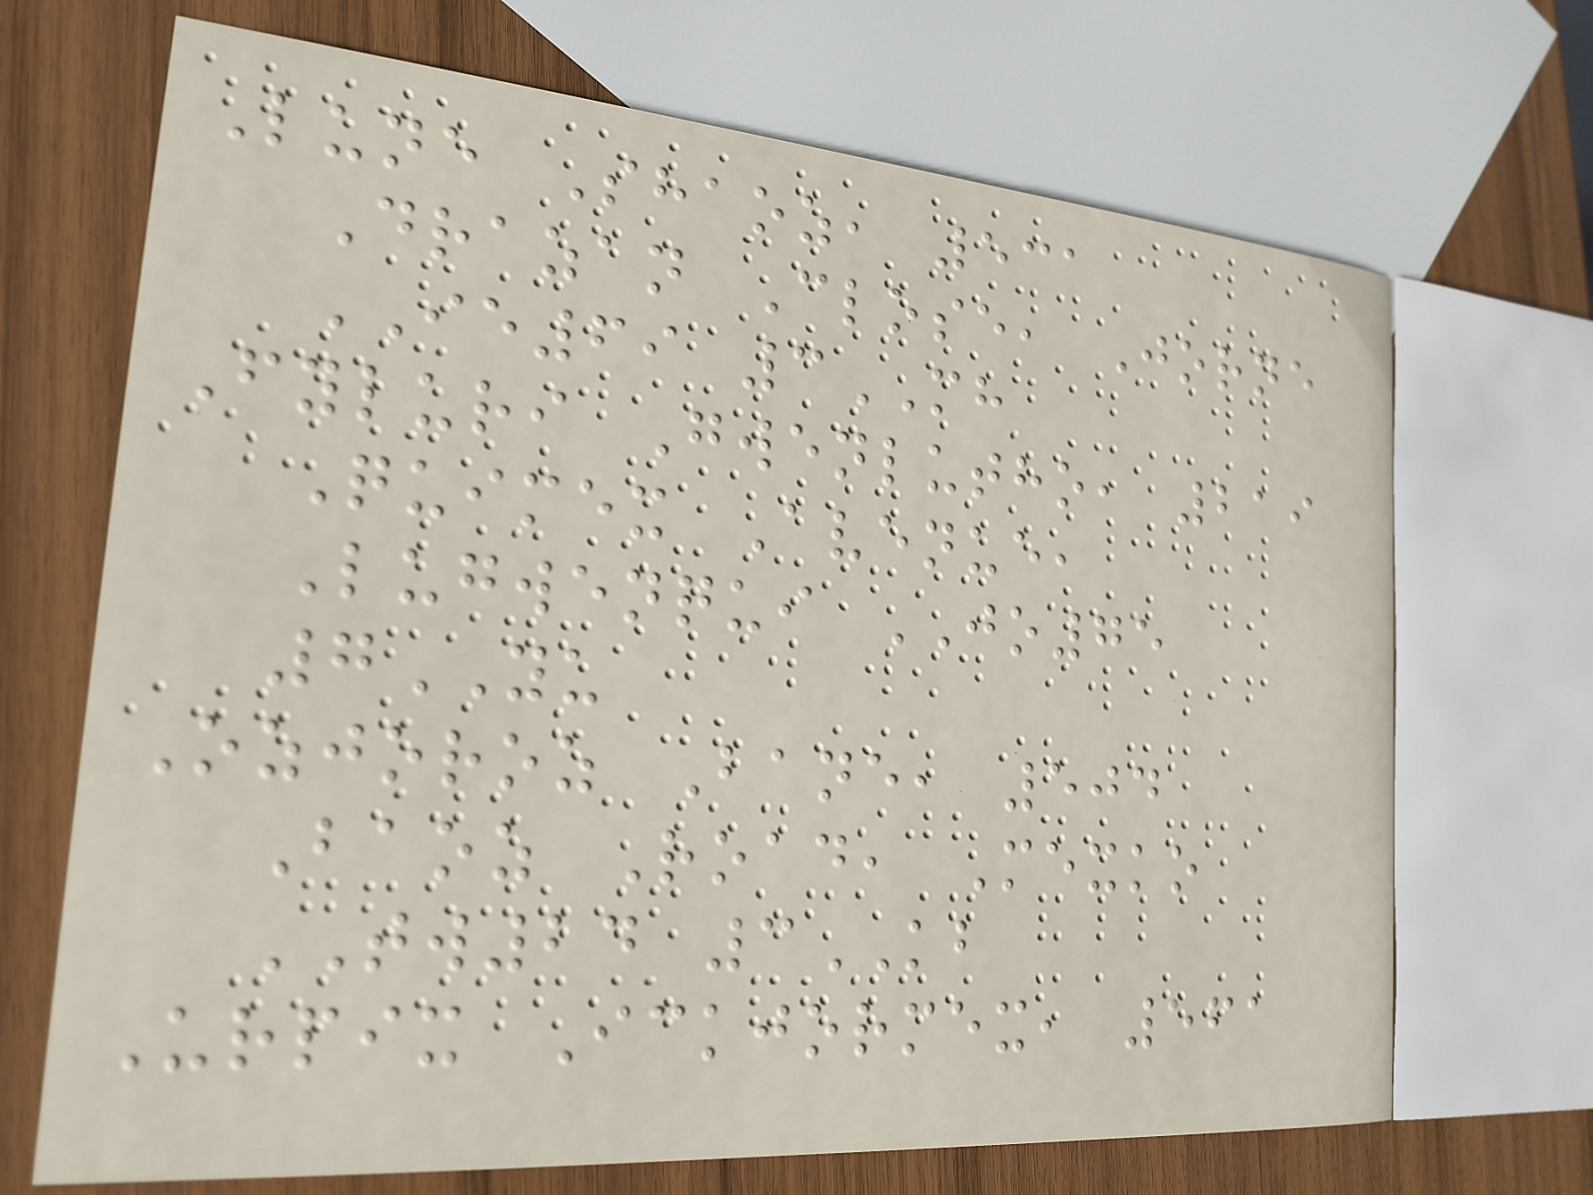Lune Shaoz, 531
Drazan Close, Jorne
IE69 3MH
Fyluri Gwenlutho, 219
Quimex Avenue,
Lugwenqui JO75
7YU
Ozjoroz Bane, 504
Baoz Road, Mexko
TW24 3KB
Urpix Ickjormex, 561
